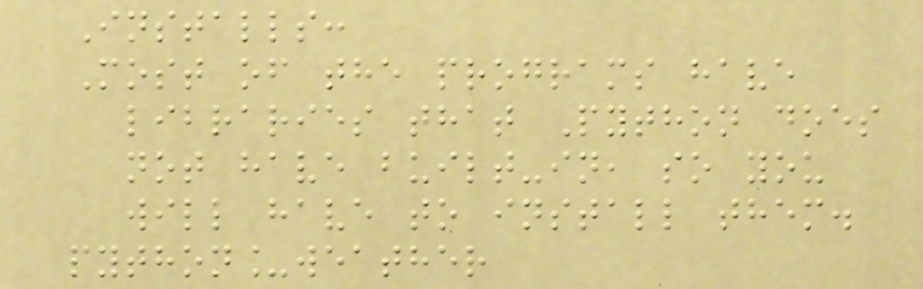Installs:
Most of the programs have
libraries that Python does
not have built-in, so you
will have to install them.
python_weather
